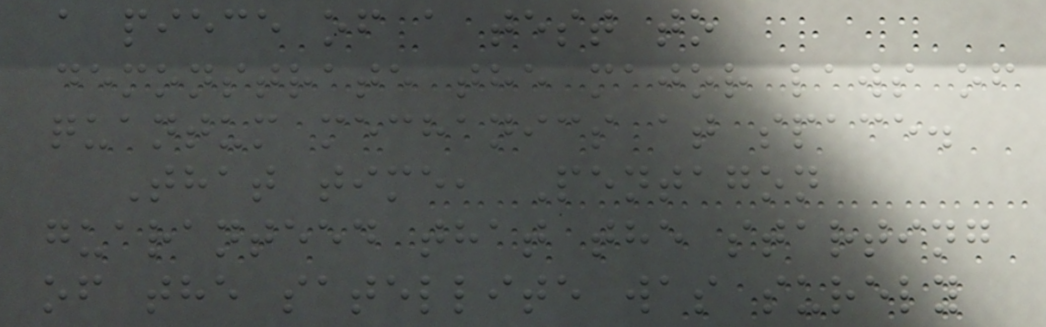a piece of a test to
demonstrate the major laws of
quantum mechanics at space.
That time, Pentagon
guaranteed that the starting
of the satellite was surely
